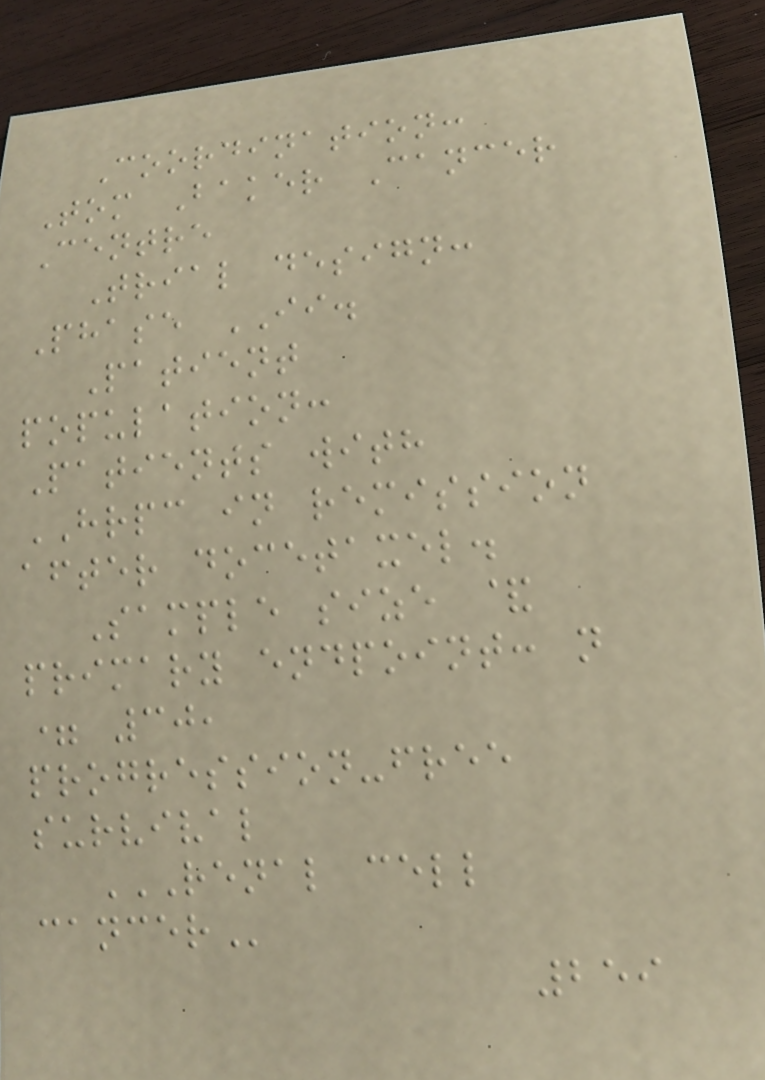Coordination:
Tom Baker Cancer
Centre
Trial design:
Phase II.
Patient
population:
Patients with
HRPC in remission
after docetaxel.
Sample size &
primary endpoint: n
= 30,
progression-free
survival
RENAL CELL
CANCER
259
